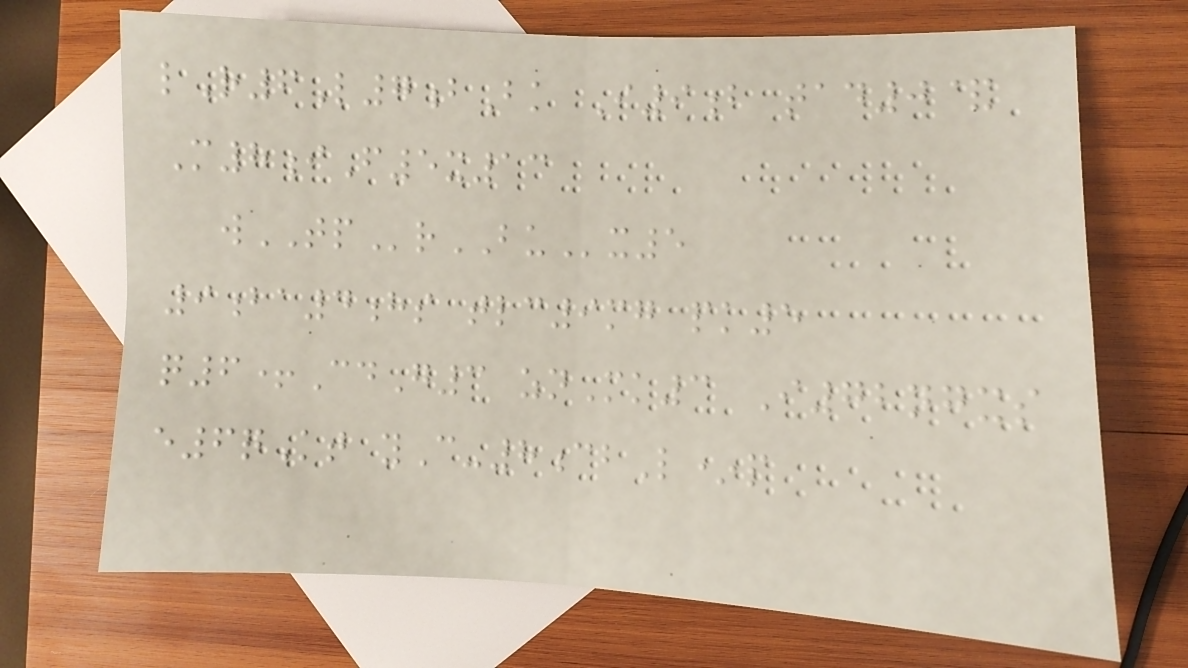lR6L7bBk I9b tad0&
M8iF5x13
wTPrBUx5
9ba4hs tlc9mg pk5
q6+CdG3 znMk3 I72ngxs
e6qKt yC-8cbL*p
